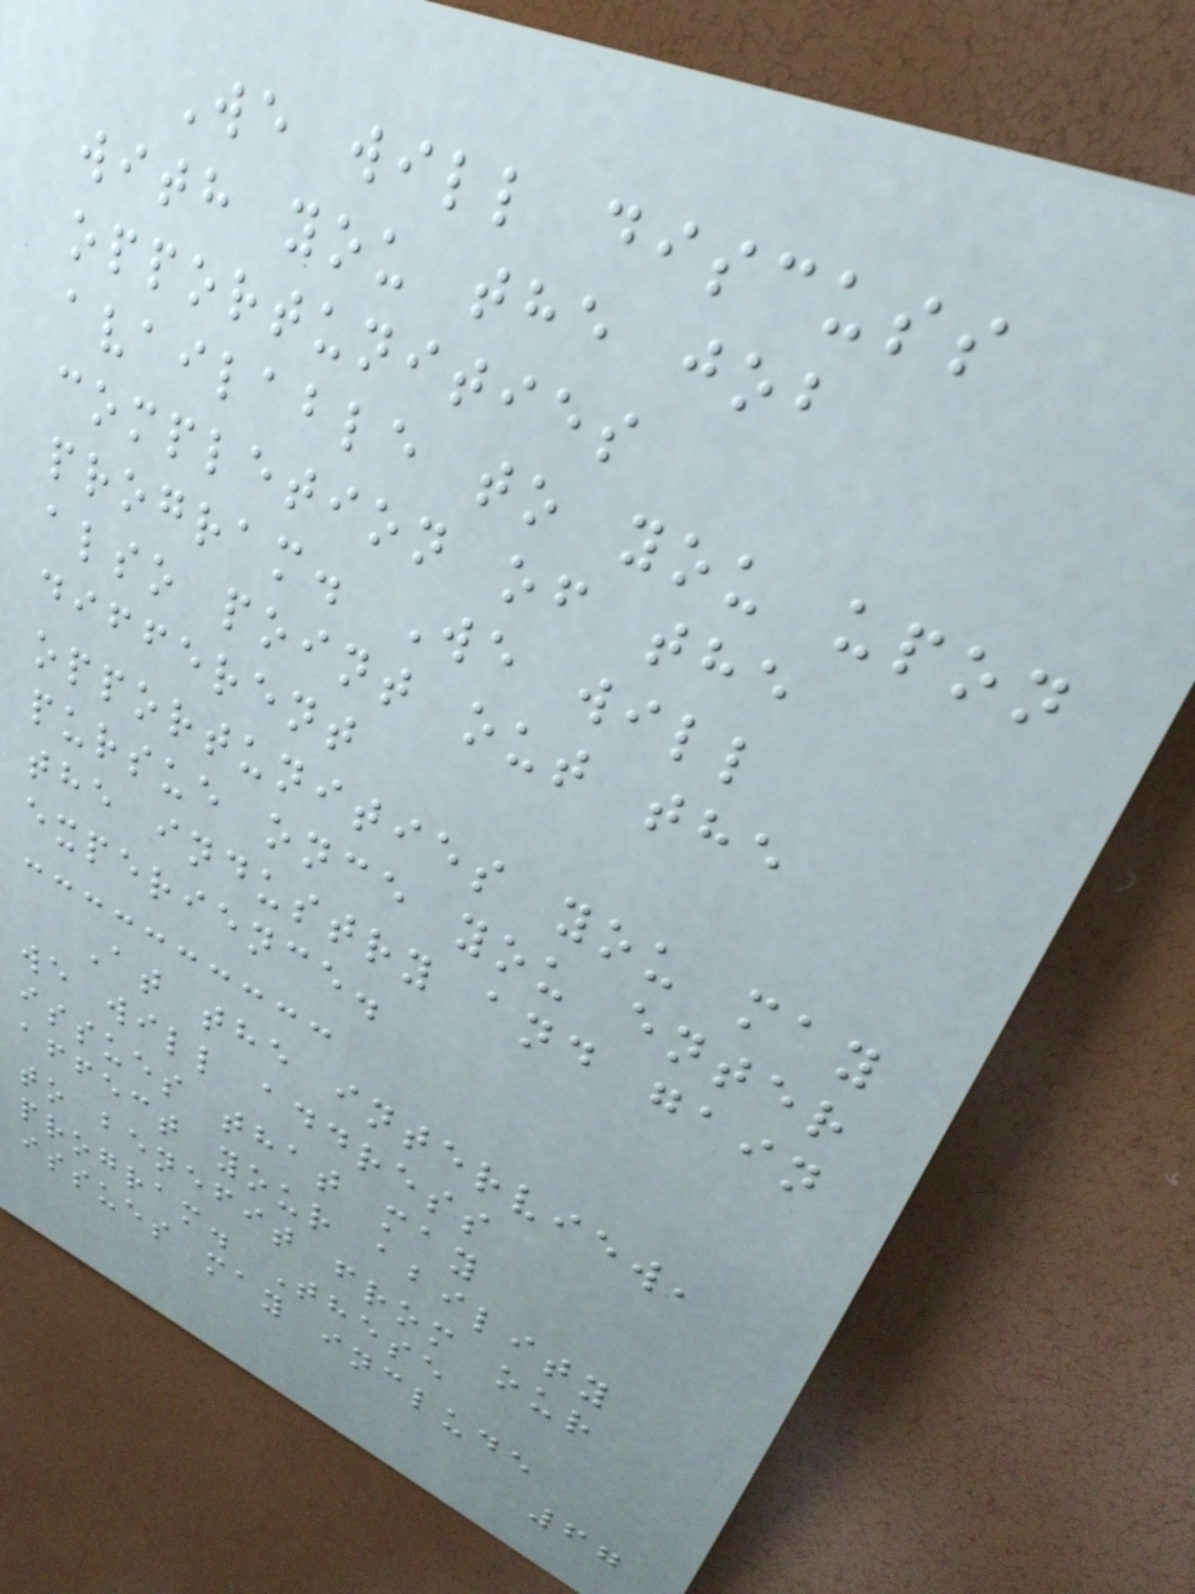We will discuss
with you the job
opportunities
available to you upon
completion of the
program. We will
also point out the
different
opportunities you may
pursue once you enter
the industry and gain
experience.
At the interview,
we will address
issues that may
affect your ability
to benefit from our
program. These
issues may include
67
